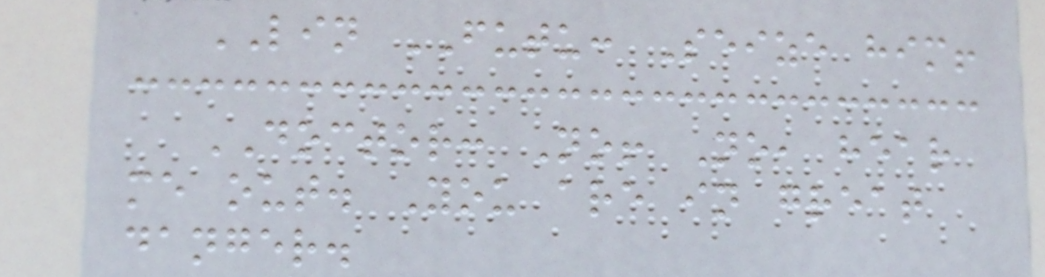LIN FUTU: Seize him!
DOCTOR: No! No, hear
me out. You are in great
danger.
